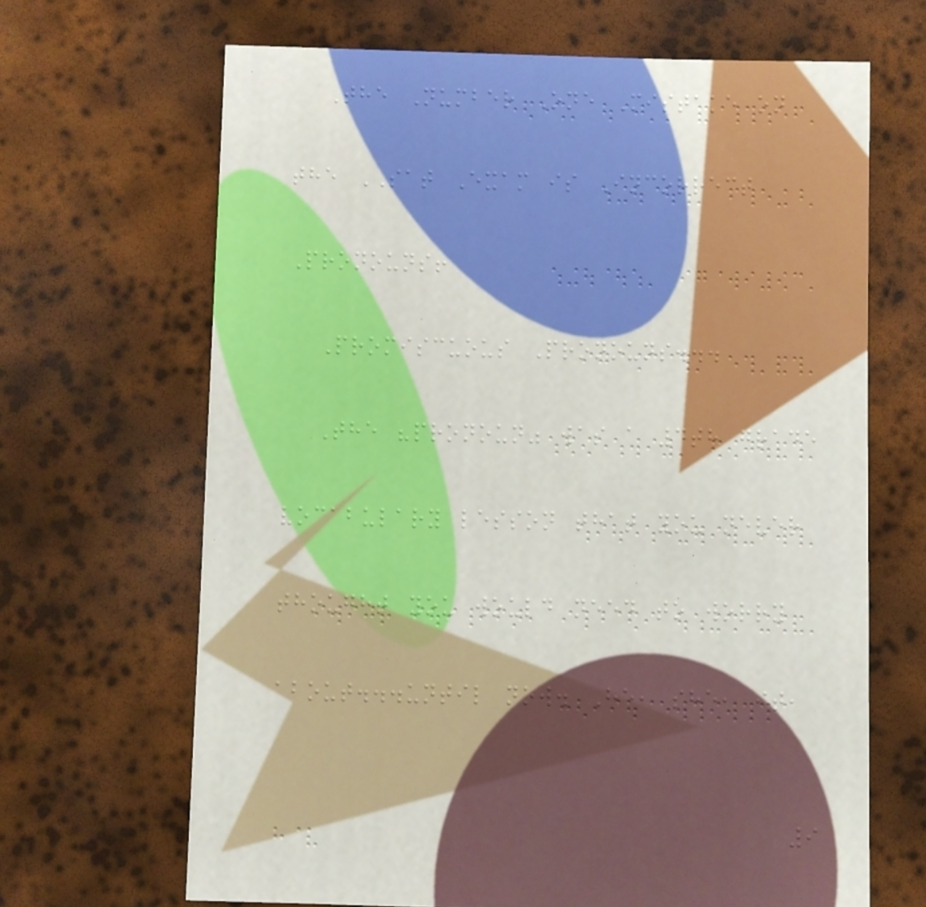The Number One Mistake on
the SAT Exam is Incorrect
Pronouns!
Promiscuous Pronouns...
The "pronoun" was a 4th grade
vocabulary lesson that you never
thought you would need to worry
about...until now. He, she, it,
9
